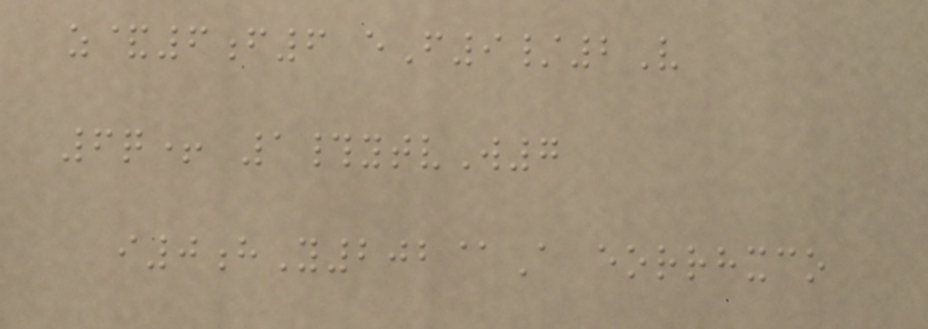z&6f6 eF9/2V
6q+ 1#ytvW7
i0hY202@A eorrhxco
